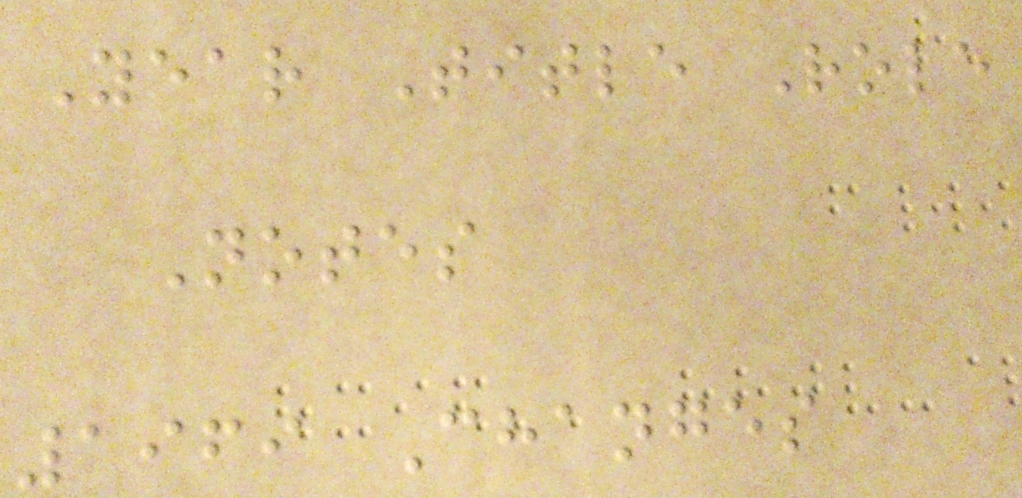Year Title Role
Notes
1969 Changes
